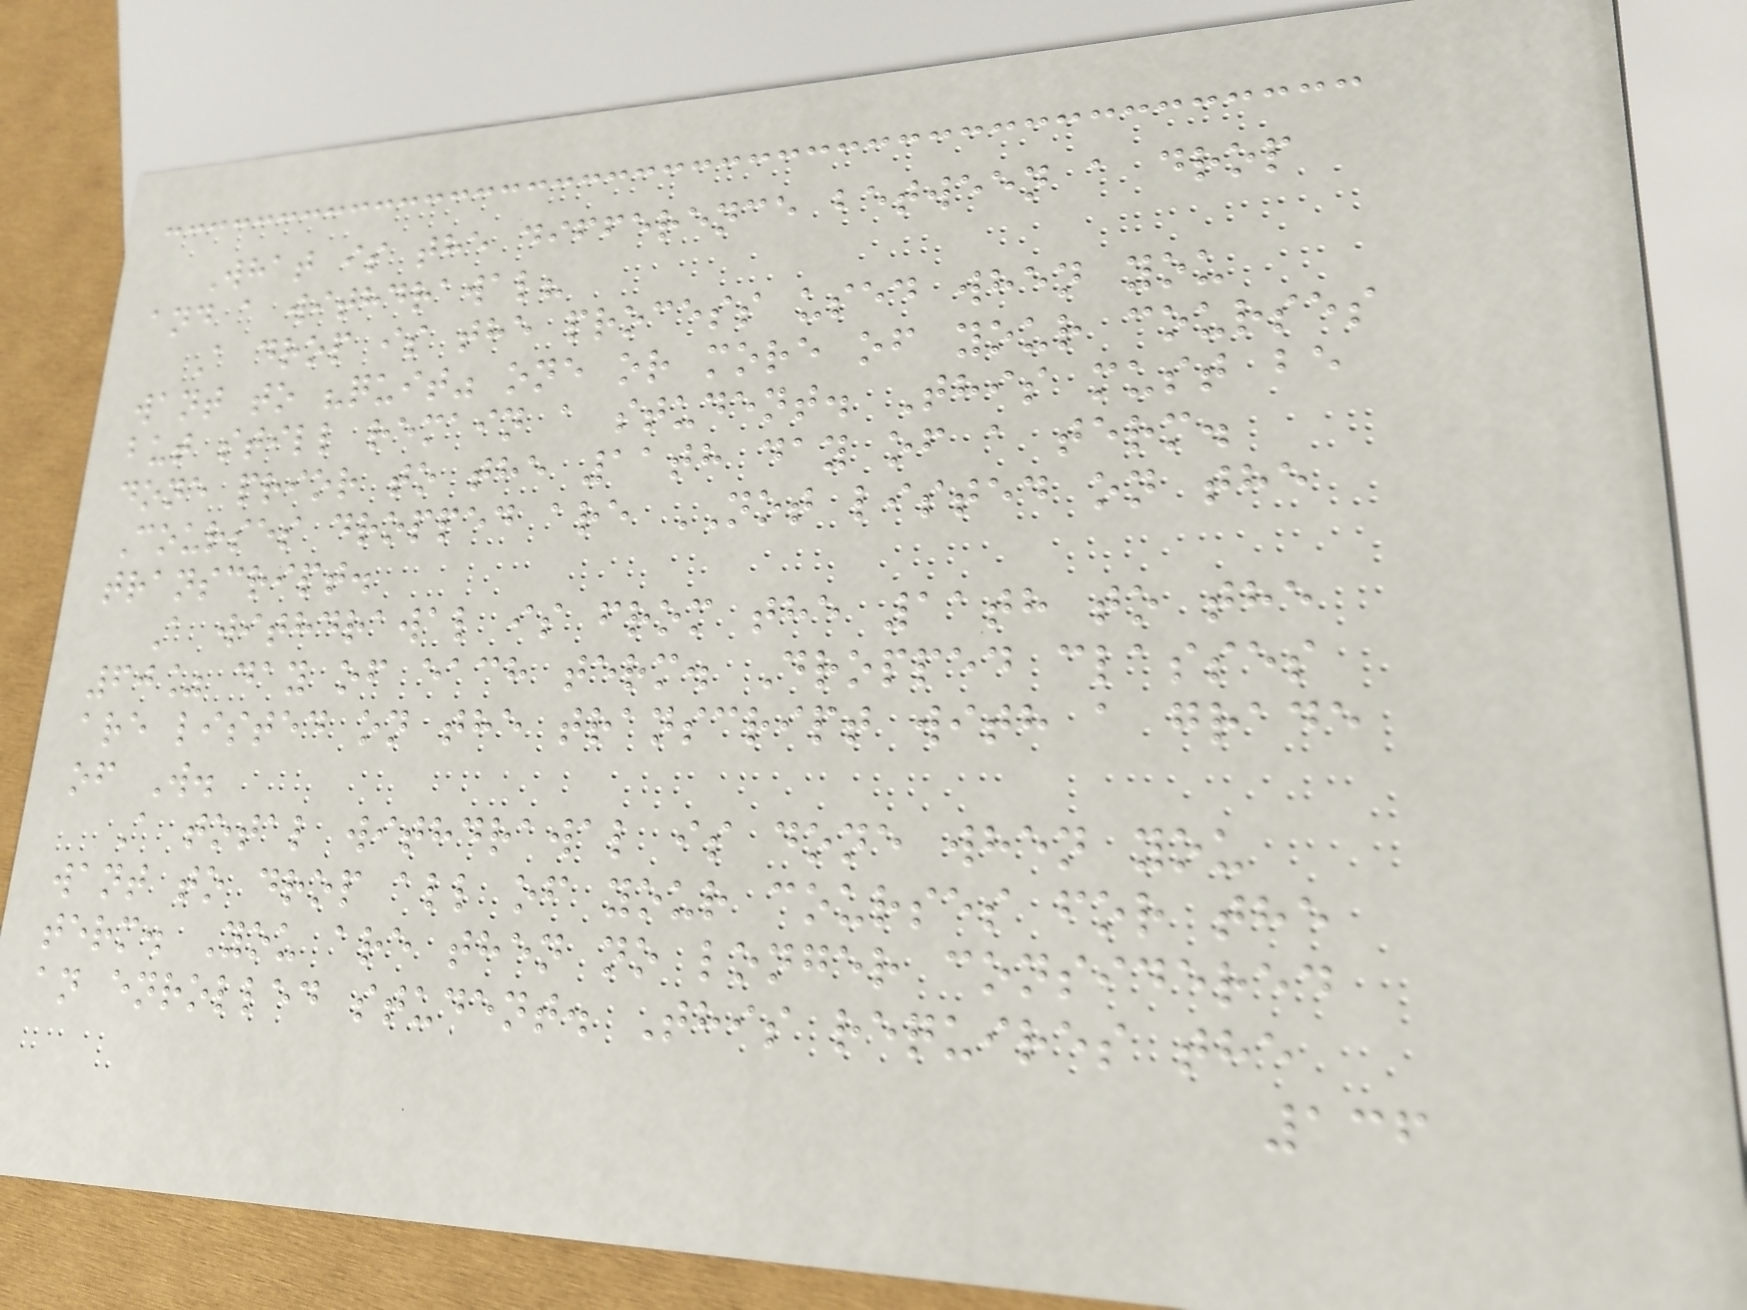What is the difference between a drop
and a withdrawal?
A drop is the process used when you
want to "quit" one or more of your courses
but still remain a student. This must be
done prior to the 11th day of a term.
Courses dropped are NOT listed on the
transcript.
A withdrawal is from the 11th to the
60% day of each term. Dropped classes
are listed on the transcript with a grade
of W.
A total withdrawal is done when you
want to drop all of your courses for the
term. You are then no longer considered
an enrolled student. This requires the
136
